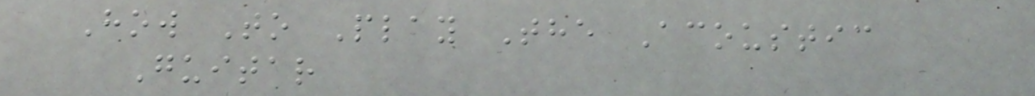How To Play The Acoustic
Guitar
